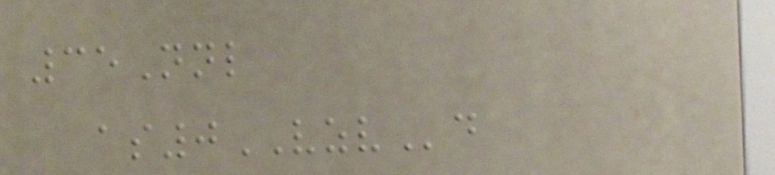35Nnl
as0VZVd
